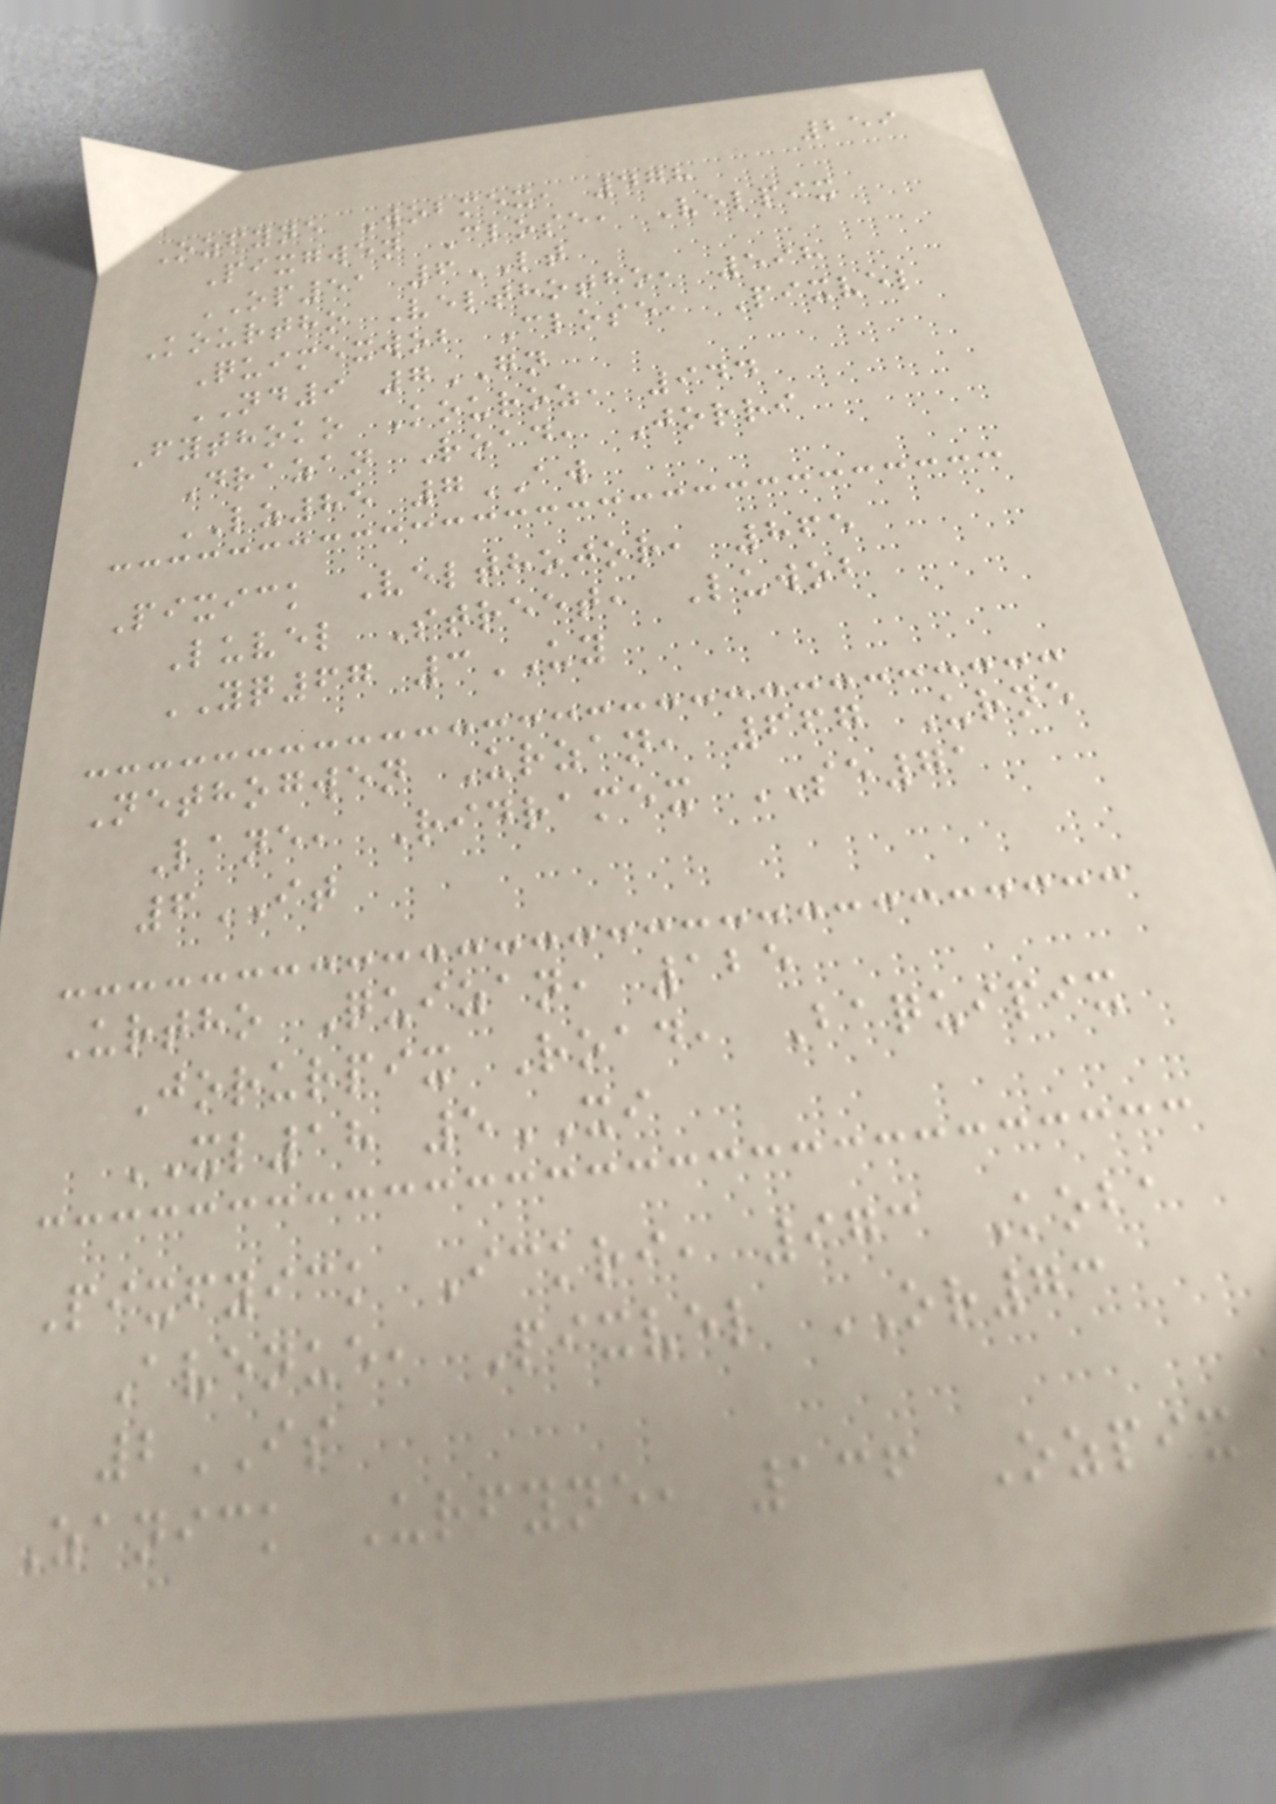259
Ozfyne Wobmex, 478
Pixgwen Close, Velpix
OP51 6LT
Kourtho Velthotho, 598
Quimexwob Close, Pixvel
ND9 7GN
Fythoko Kouroz, 944
Drazan Road, Jorri
LZ85 7AW
Pixick Velthojor, 865
Luvel Street, Luwob
YQ67 3UY
Nethogwen Urzan, 667 Urne
Lane, Ridramex SE71
6IT
Urtho Quizan, 125
Jorurpix Road, Baquipix
XL18 5XI
Pixfyick Ickri, 973 Koba
Avenue, Pixvel OR73
2IS
Zanick Urfyne, 136 Ozpix
